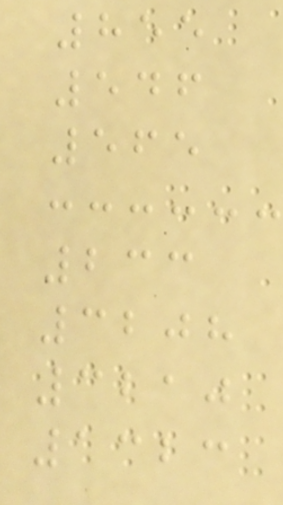855
546
565
233
3208
3210
1323
